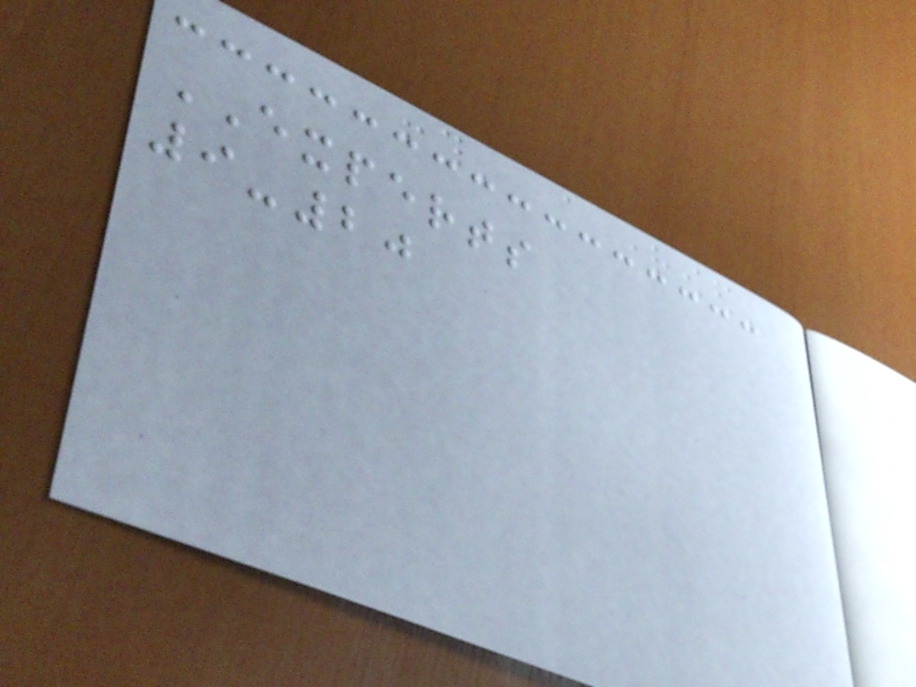EXPERTS
9-20
